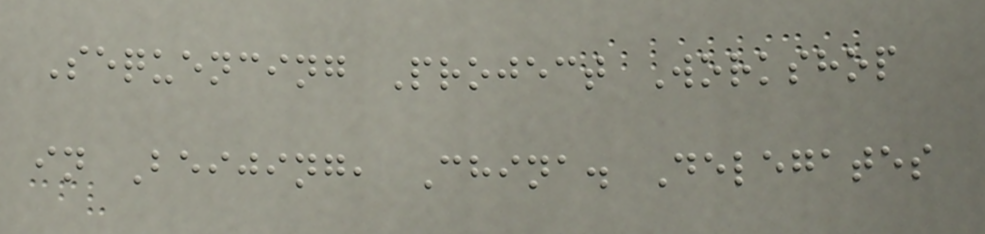Sequencing Project Workshop
in Beijing, China. Delegates
